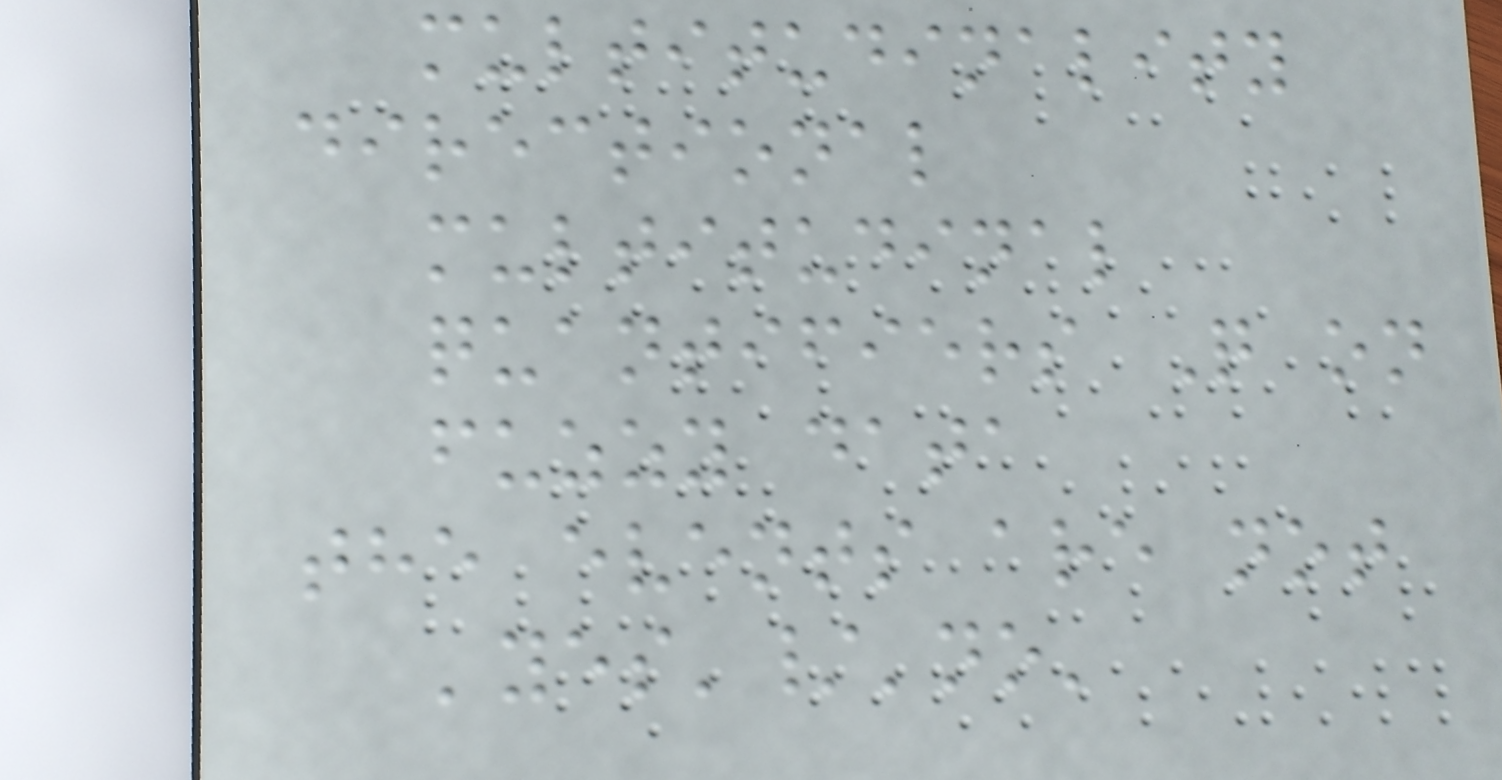multitudinality
directional
multitudinal
quantifiers Q on
fuzzy data
the events are not
'yes'/'no'
